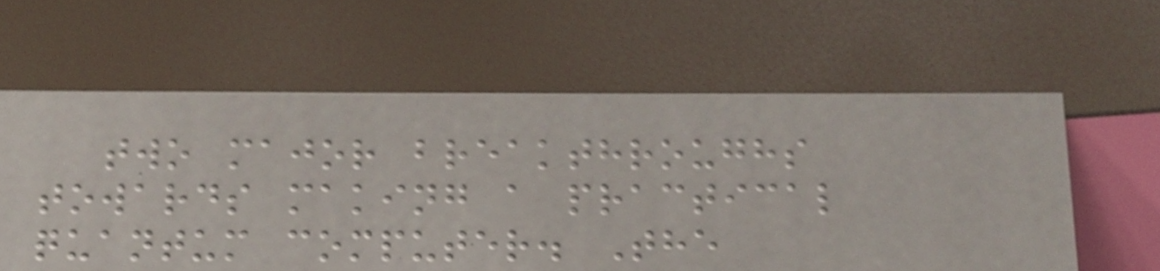two major breakthroughs
towards making a practical
quantum computer. The
